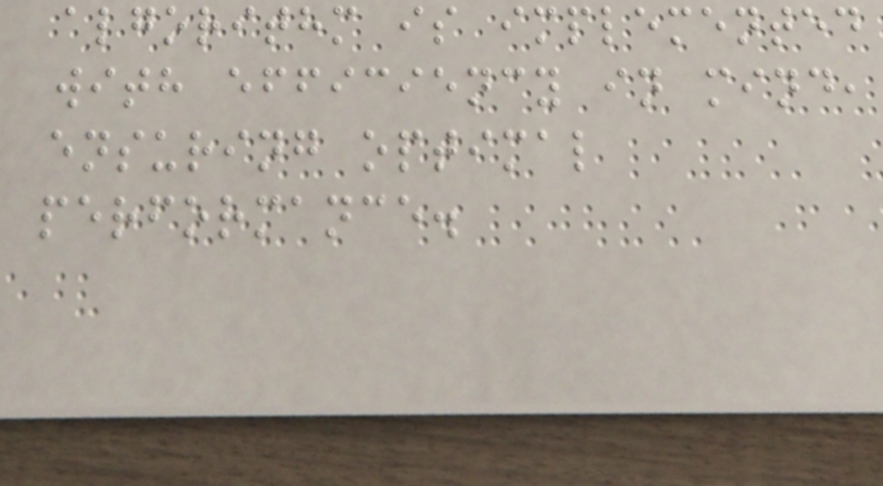algorithm is implemented
with efficiency in mind,
ensuring optimal
performance.
